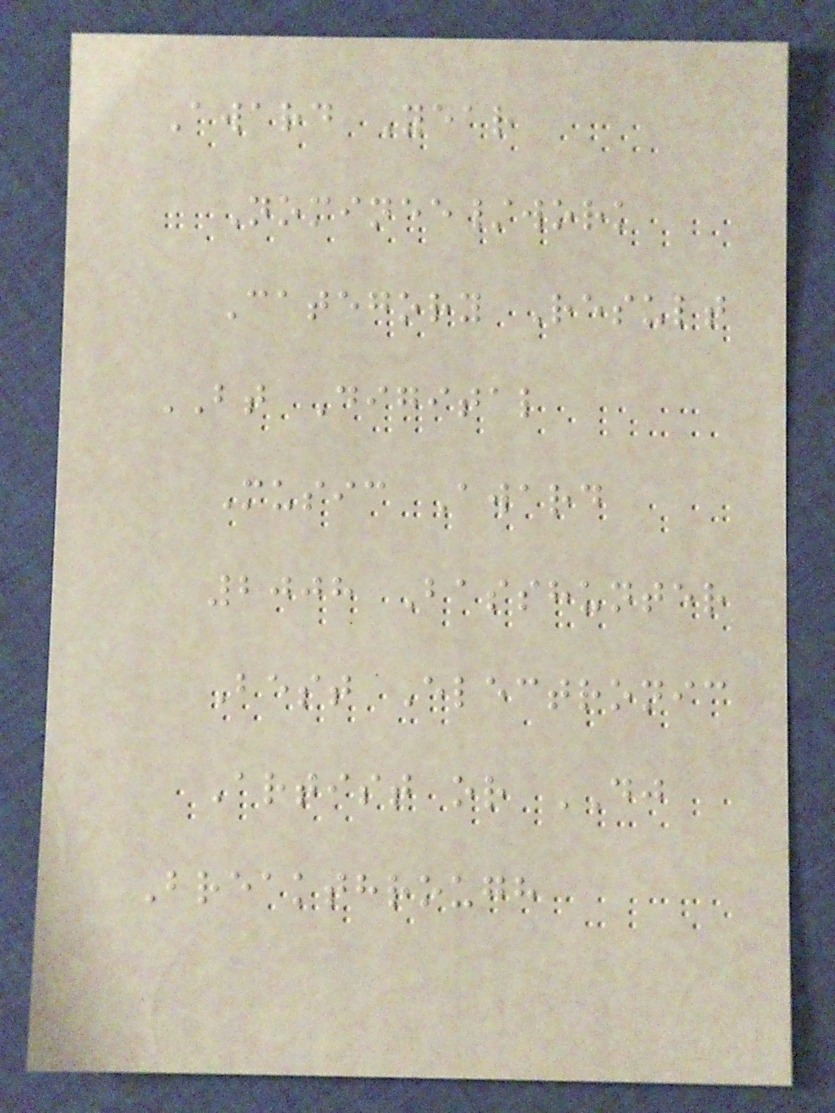Award Year
Nominee/work
Category Result
BT Digital
Music Award
2008 Basshunter
Best Electronic
Artist or DJ
Breakthrough
